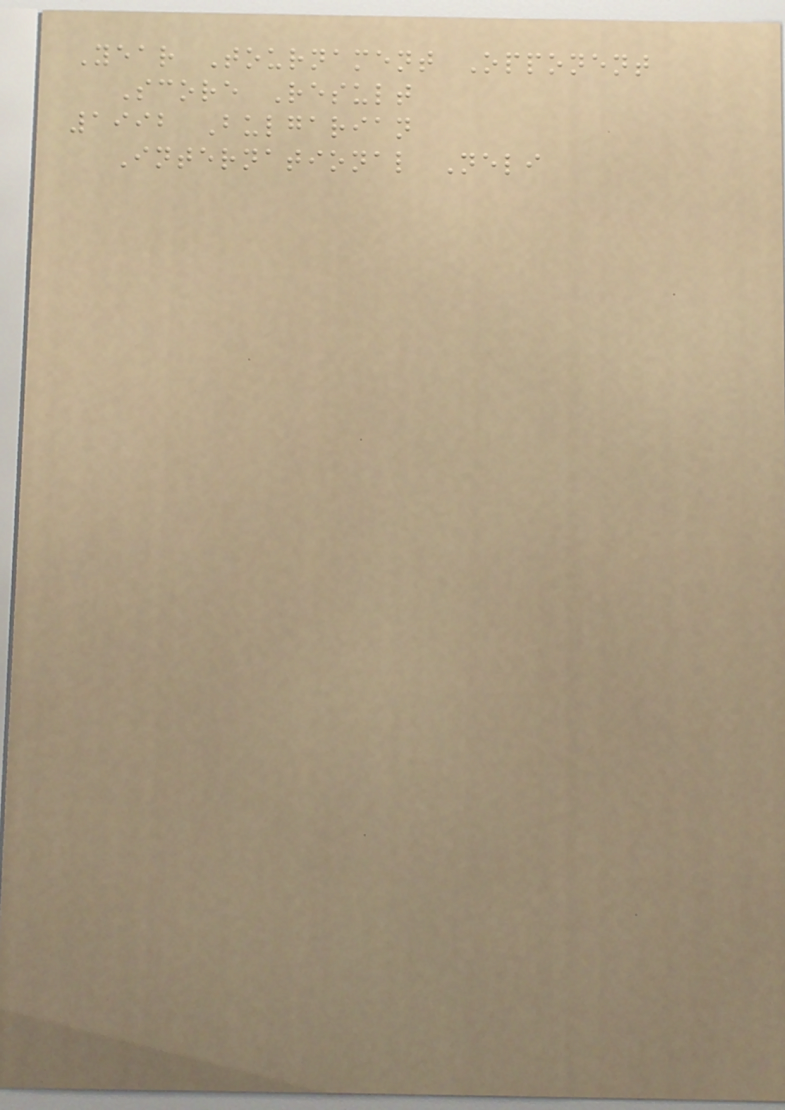Year Tournament Opponent
Score Result
1992 Bulgarian
International Neli
